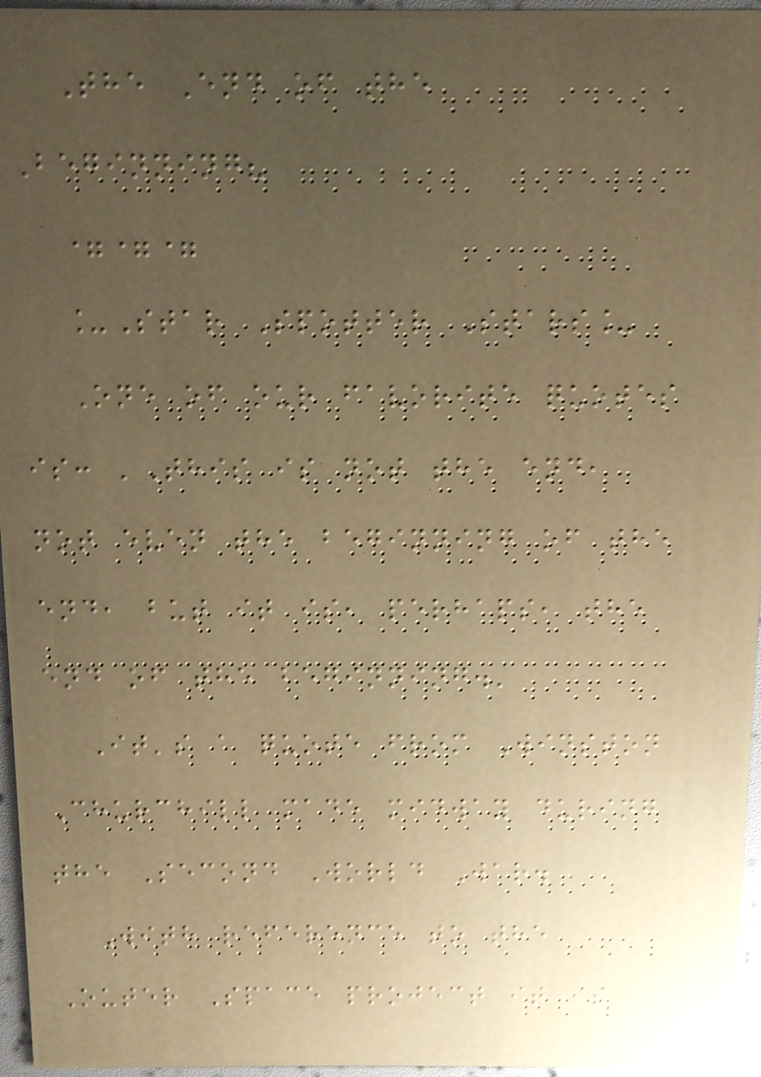The End of the
Beginning?
===
_Star Spotter Stars_
One of our favorite quotes
is: 'This is not the end,
not even the beginning of the
end, but it is, perhaps, the
end of the beginning.'
It's a quote from Winston
Churchill made midway during
the Second World War.
With reference to the
Outer Space project it is
